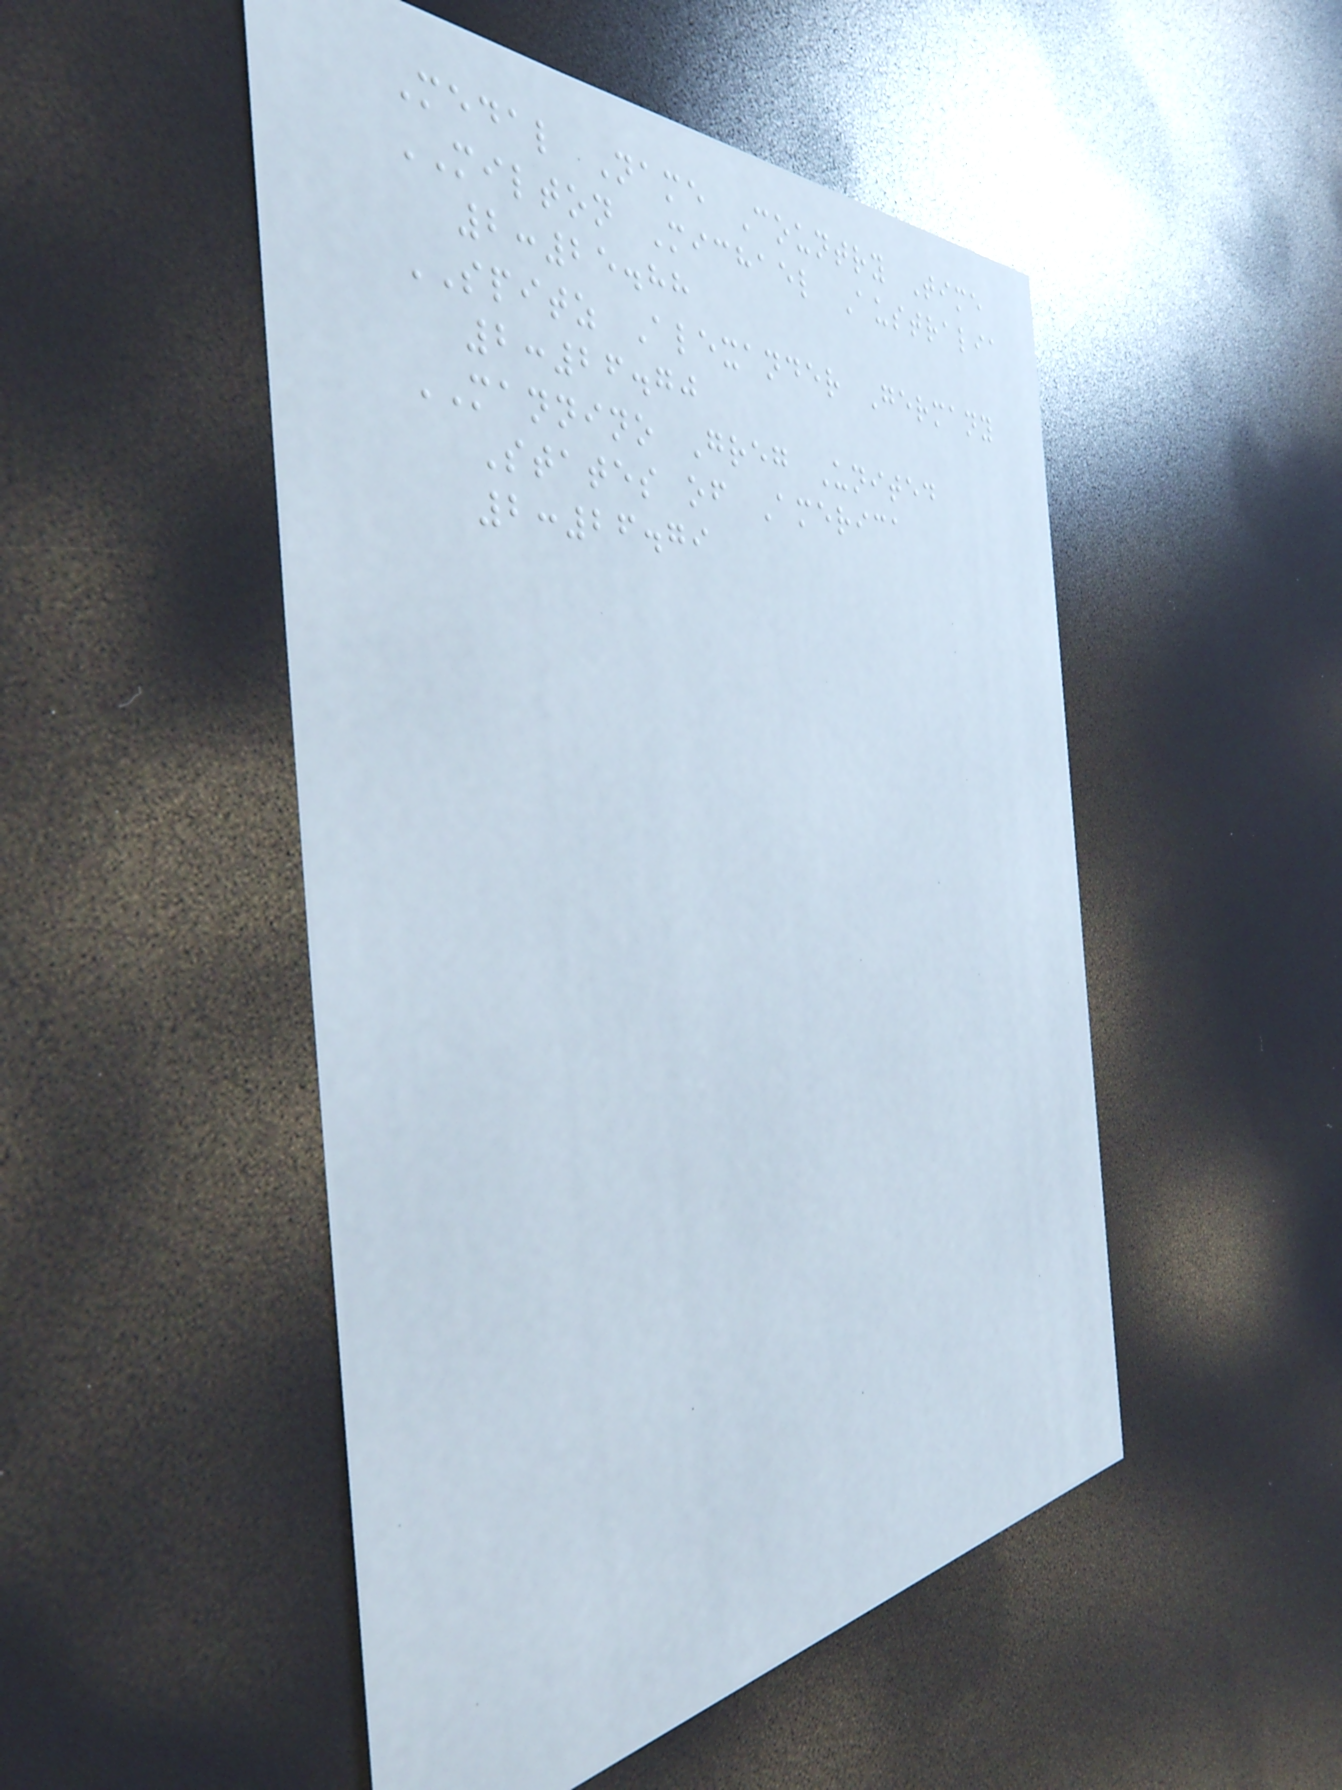Medal Name Country Time
MILTON Michael Australia
2:25.88
SPITZ Alexander Germany
2:26.70
MANNINO Greg United
States of America
2:26.79
